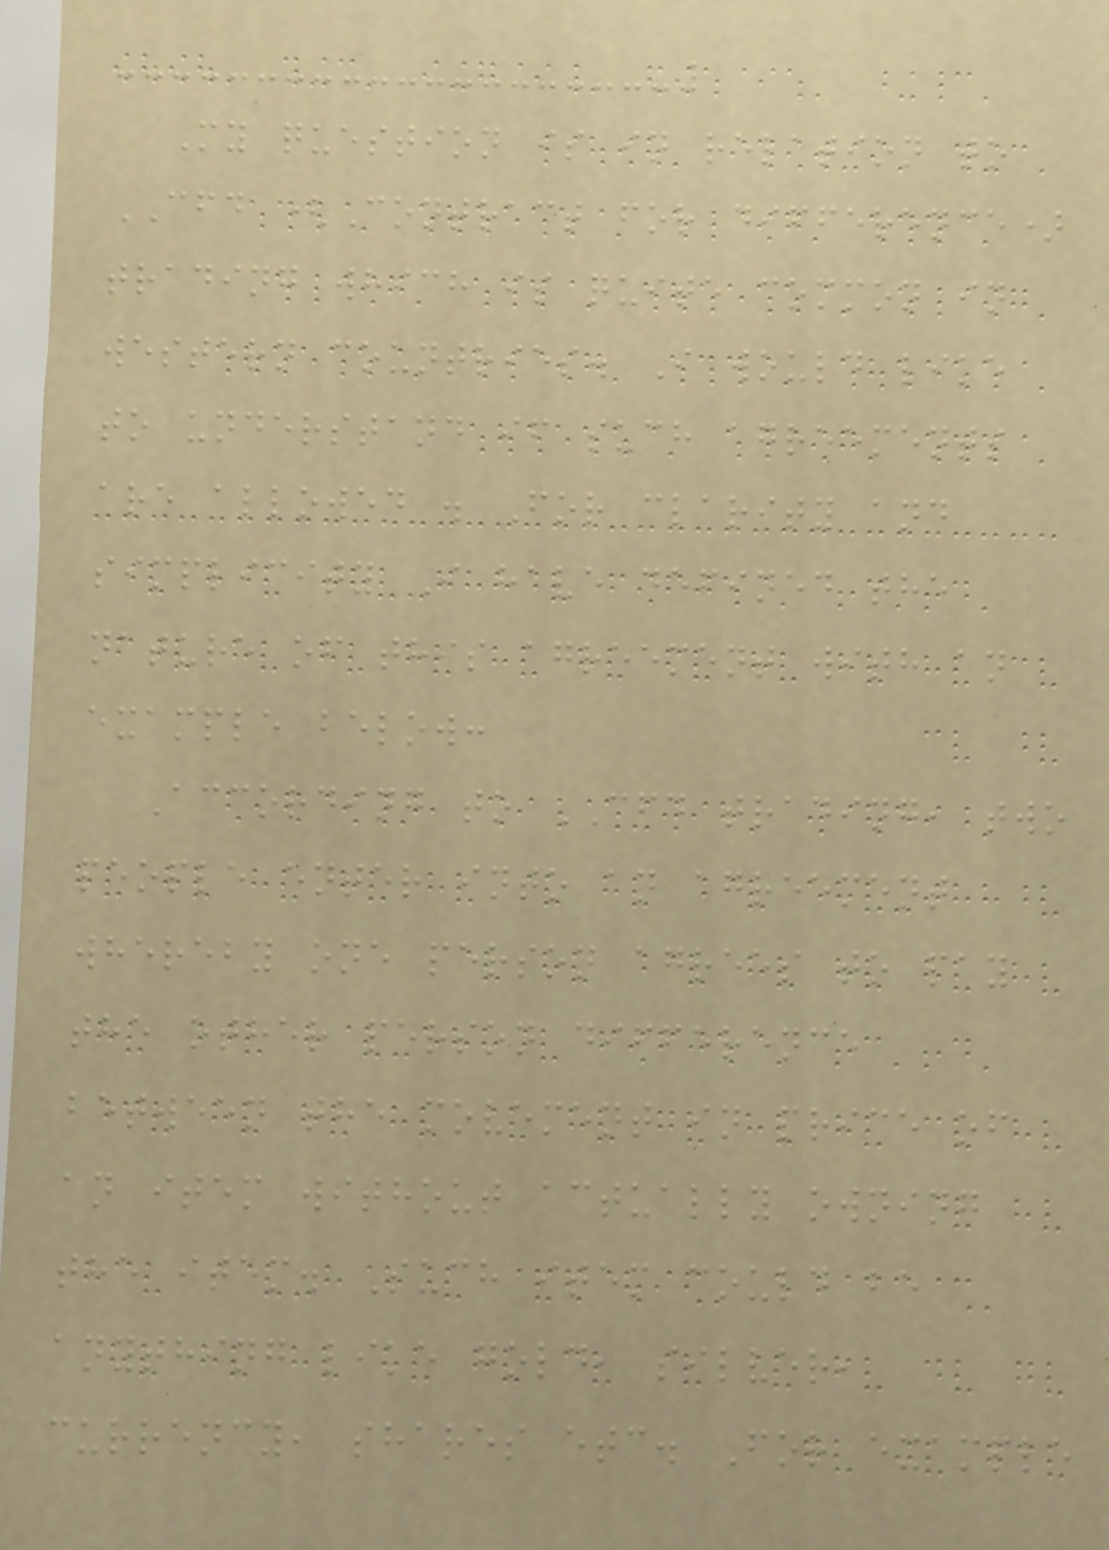My question is in relation to
CFD (Contract for difference)
trading which is quite common in
western countries. I would like
to understand if such agreements
are allowed . For clarity and
simplicity I have defined the
nature of this agreement with an
example below:
According to CFD trading, two
people enter into an agreement
whereby one person agrees to pay
the other person difference
between the movement in price of
an item without actually owning
the item. Such item could be
anything like gold, silver,
currency, shares etc. For example
